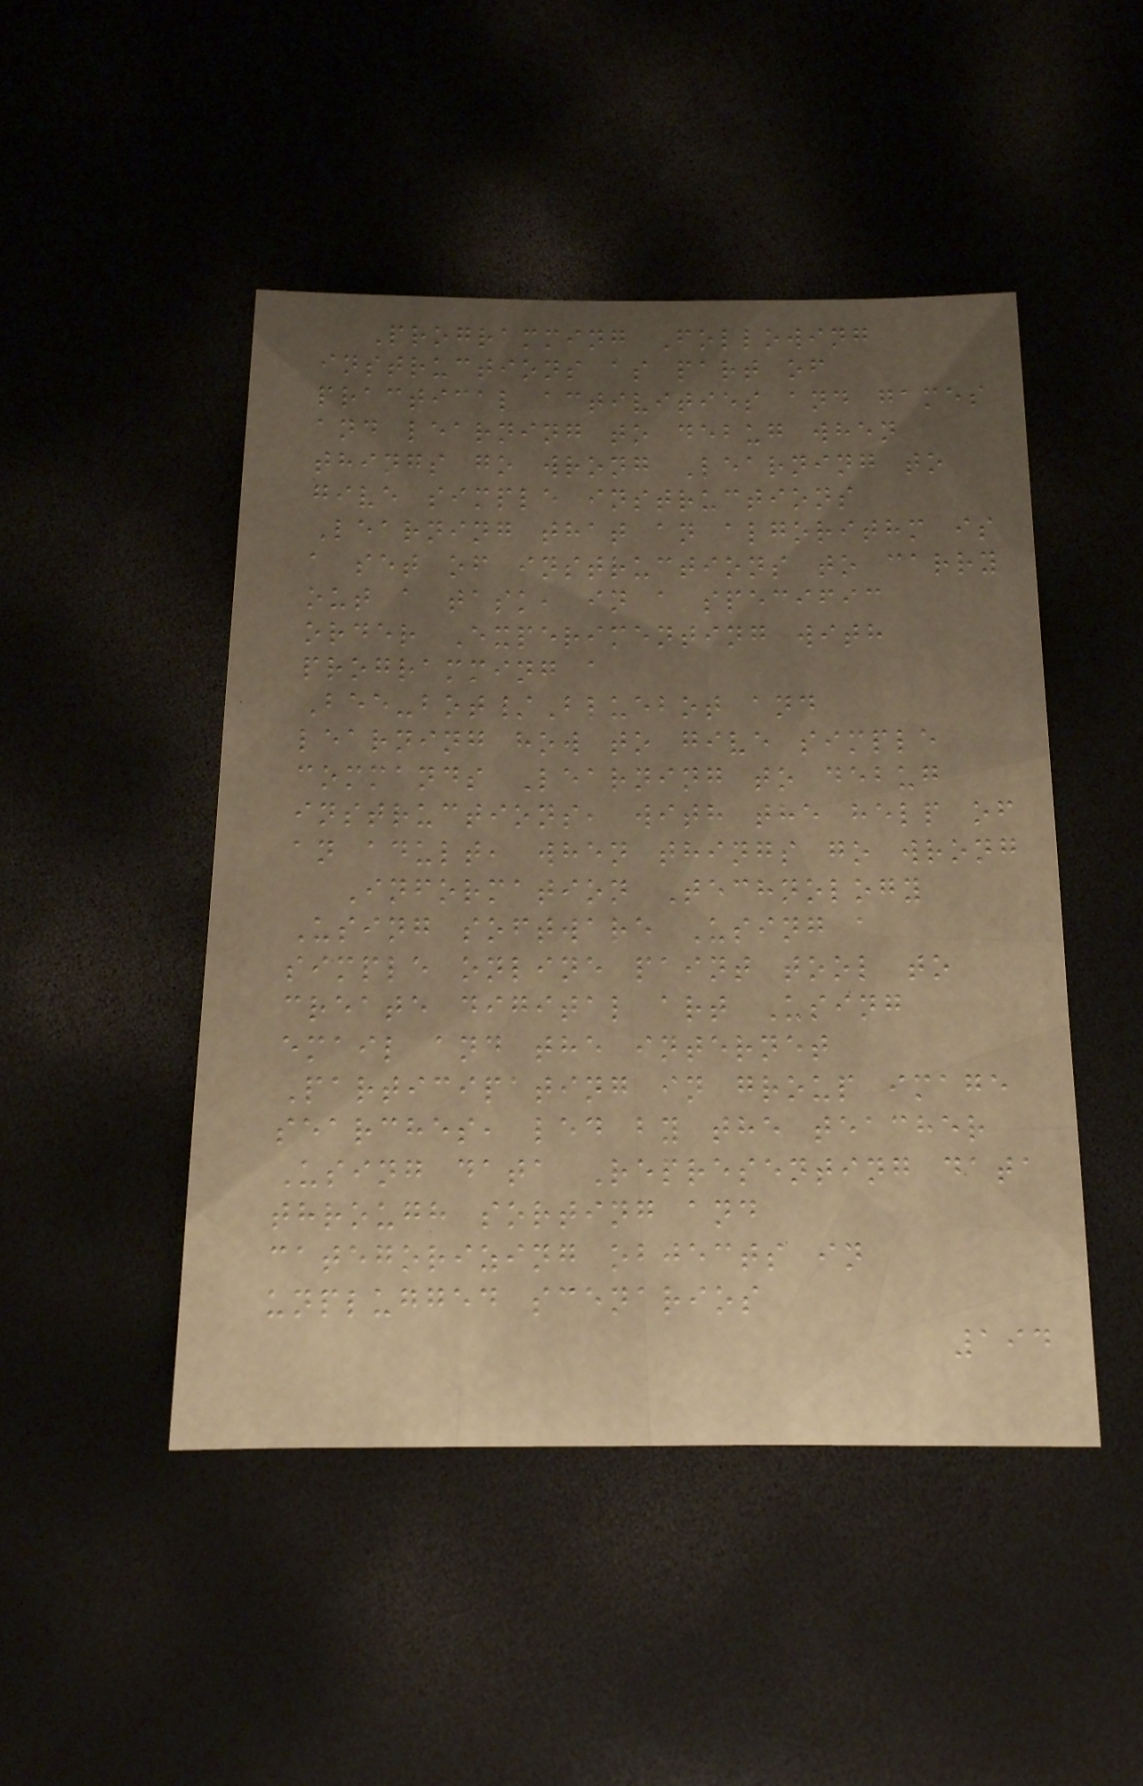Programming Following
instructions as part of
practical activities and games
and learning to debug when
things go wrong Learning to
give simple instructions
Learning that an algorithm is
a set of instructions to carry
out a task, in a specific
order Experimenting with
programming a
Bee-bot/Bluebot and
learning how to give simple
commands Learning to debug
instructions, with the help of
an adult, when things go wrong
Information Technology
Using software Using a
simple online paint tool to
create digital art Using
email and the internet
Participating in group image
searches, led by the teacher
Using data Representing data
through sorting and
categorizing objects in
unplugged scenarios
194
